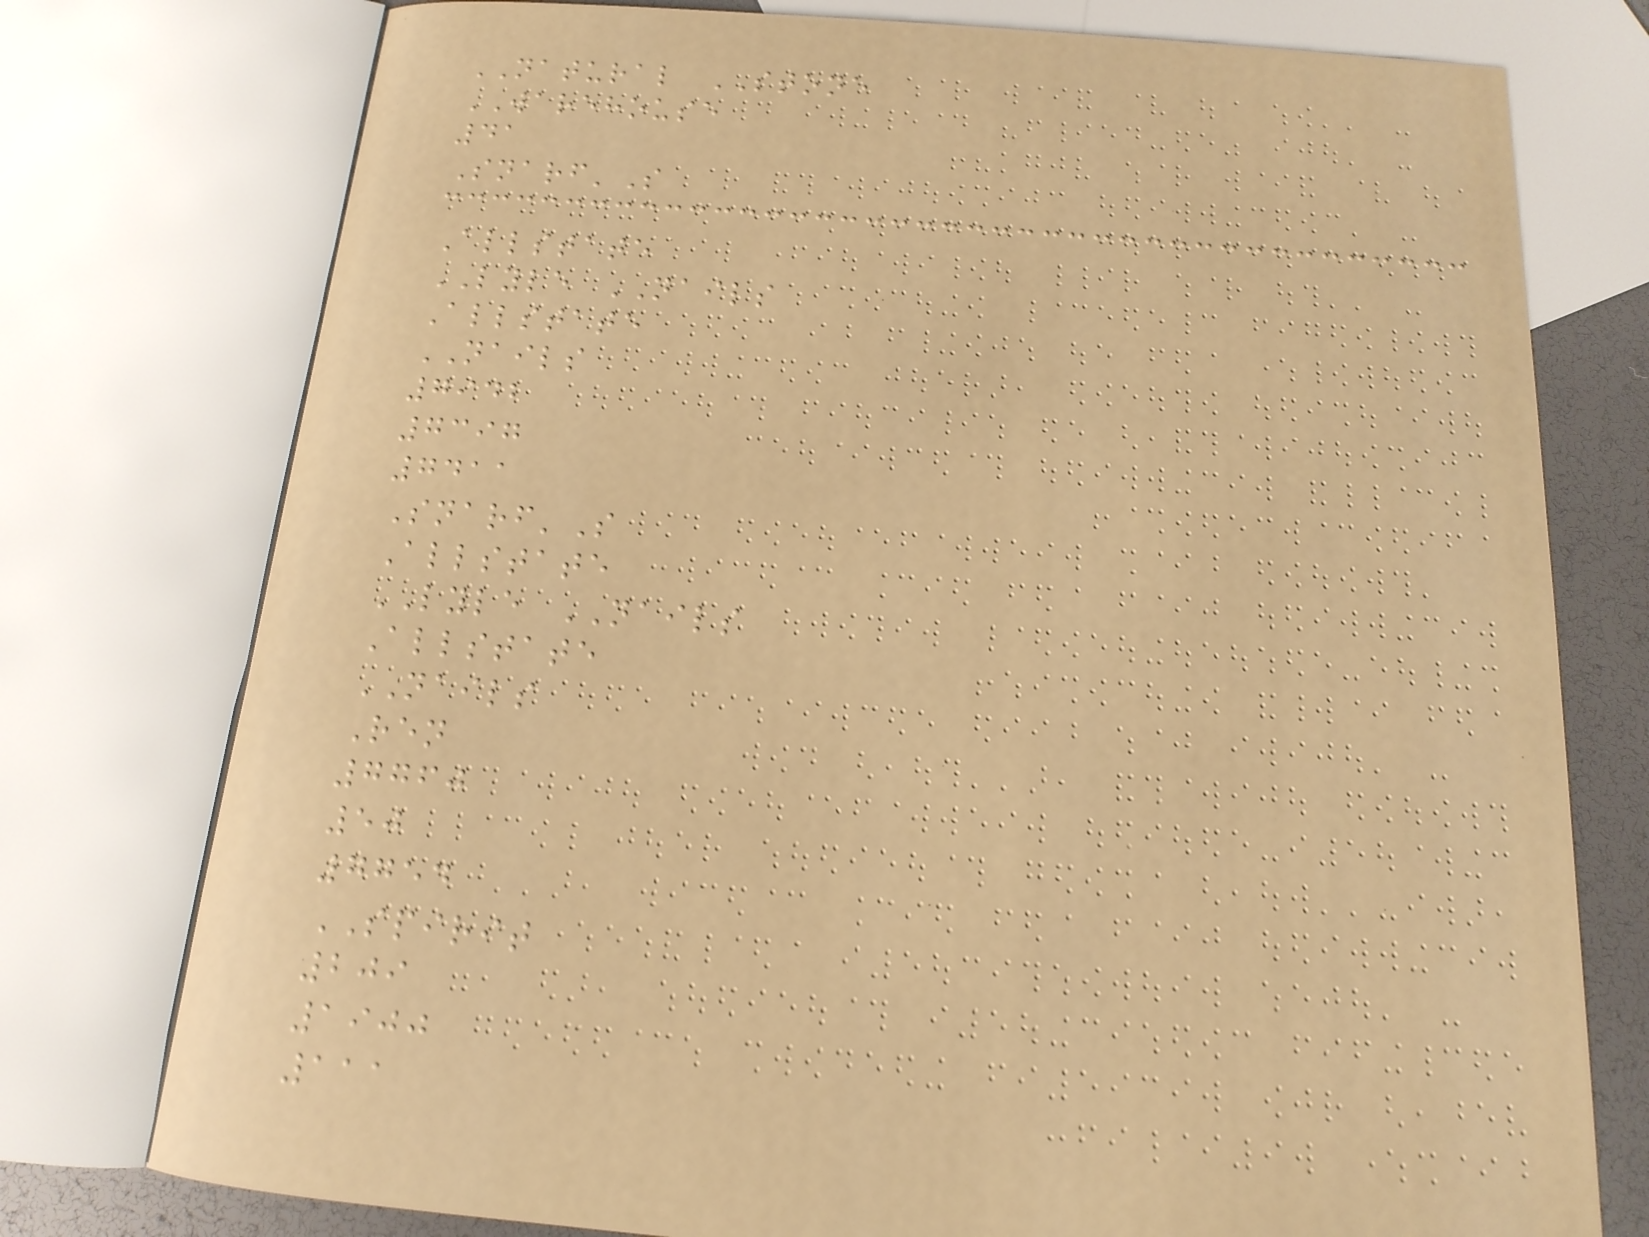NATURAL STONE
WAREHOUSE
41
Snarf'S
Allstate
LYLE NAILS
Allstate
NAILS
7942
7397
7411
Snarf'S
Allstate
LYLE NAILS
Allstate
NAILS
Ren
7760
50
7754
SPIRIT
209
1900
111
